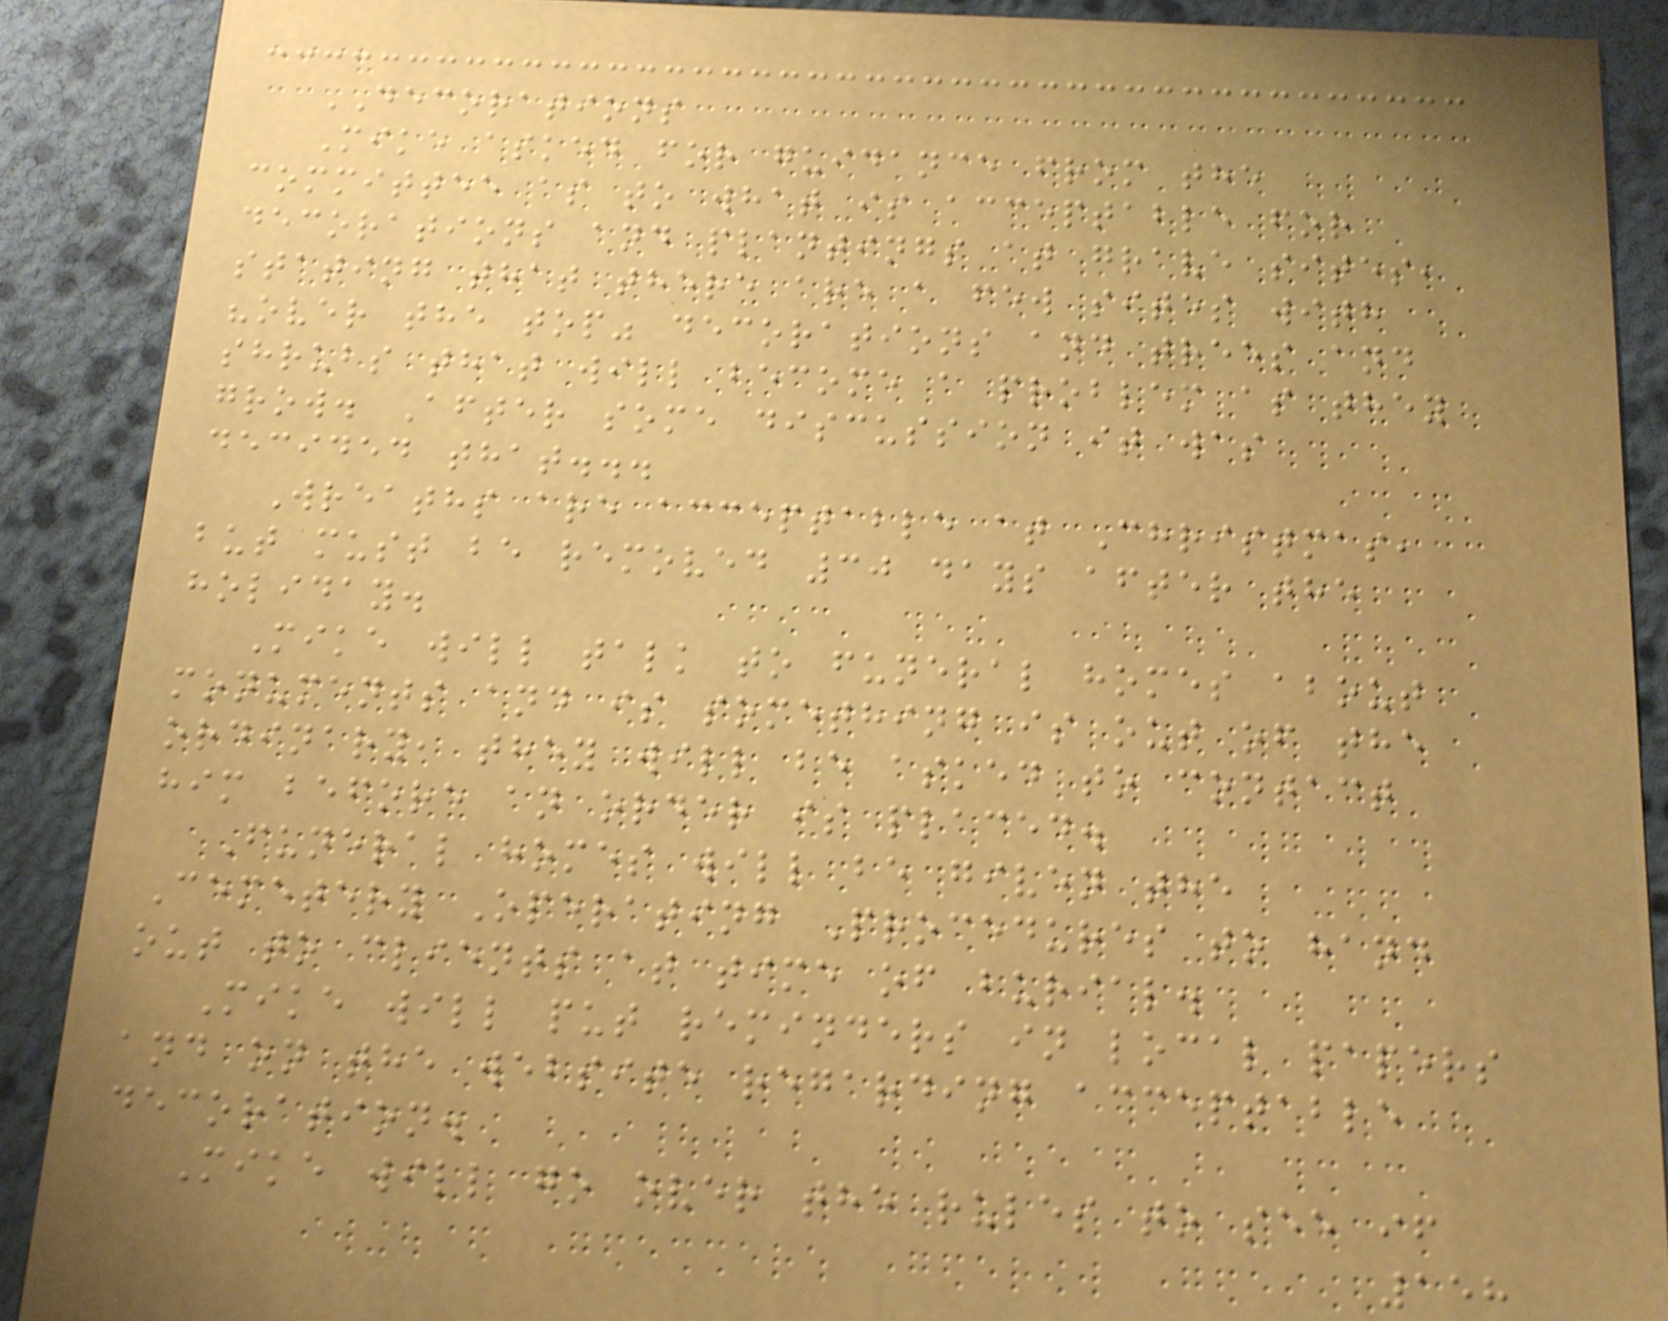DECORATIONS
Mike asked for guidance from the
committee as to what is acceptable for
decorations and plantings at grave sites,
stating that there are a few sites with
"over the top" decorations and trees and
shrubs that will become a problem as they
grow. After some discussion it was
decided that...
Wreaths are acceptable at Christmas,
but must be removed 30 days after the
holiday.
Mike will talk to funeral homes about
monuments and is something is out of the
ordinary, they will be asked to contact
him before an order is placed.
Funeral homes will be given the
Cemetery Operating Procedures to hand
out to clients at time of burial.
Mike will put reminders in local papers
and on the website regarding acceptable
decoration.
Mike will go over the rules to see if
158
